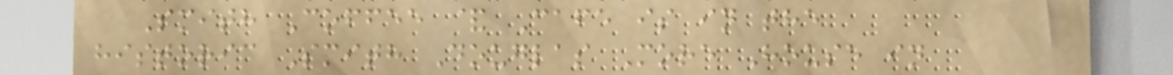Smith Coffee & Cafe is in the
historic Smith Douglas More House in
